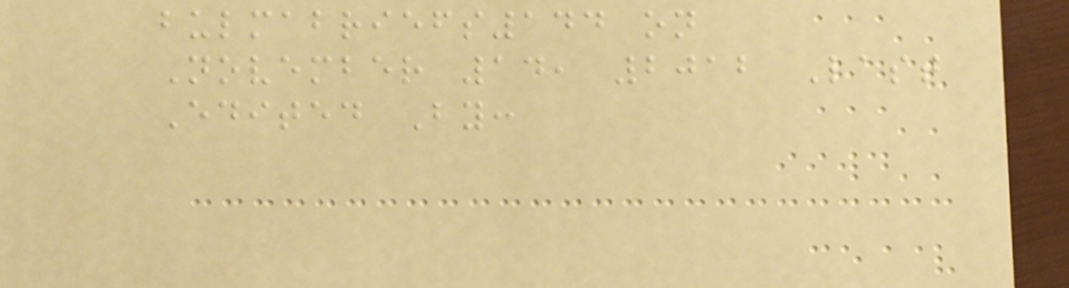bulmabriefs144 on
November 14, 2012 Last
Edited By:
